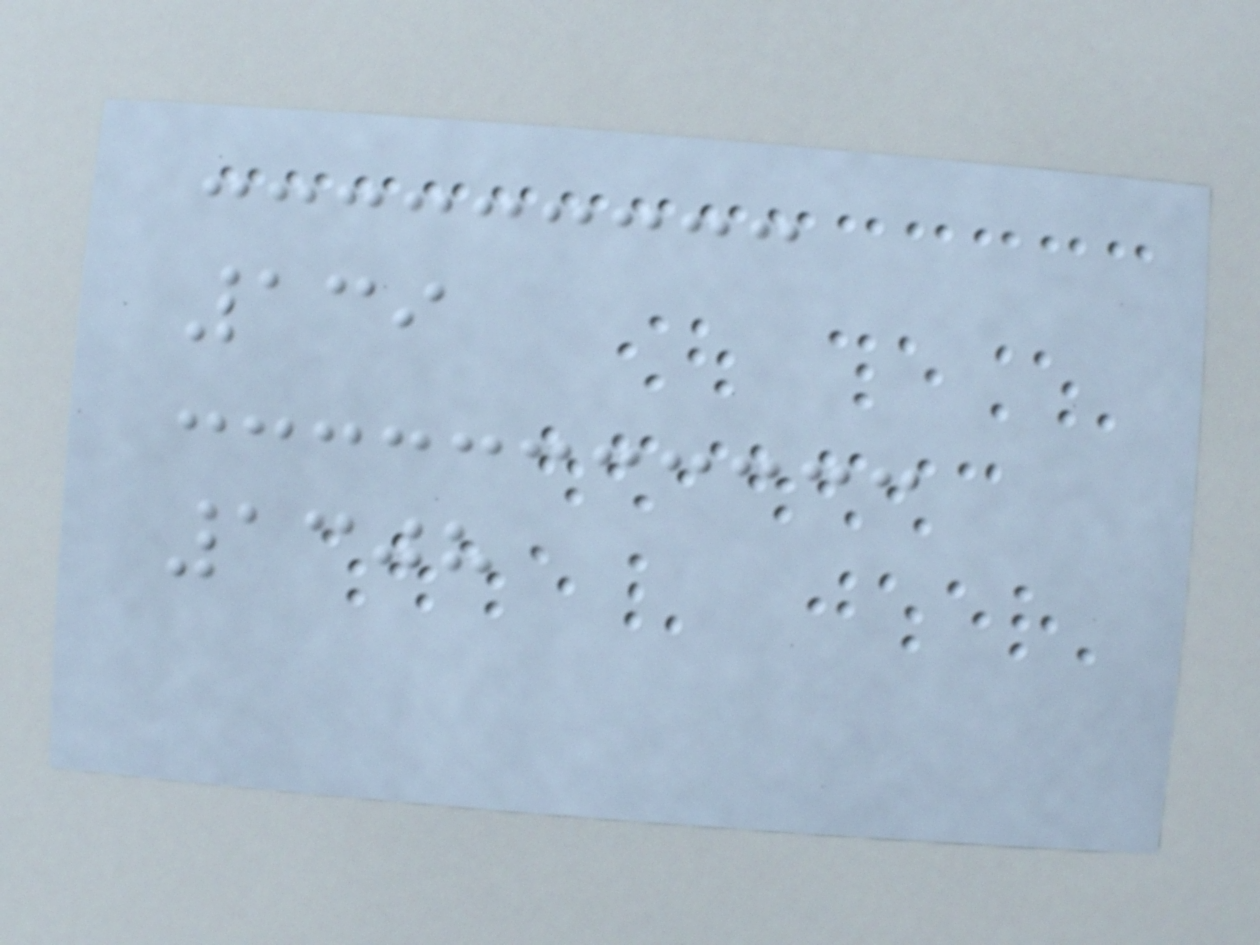139
1308
